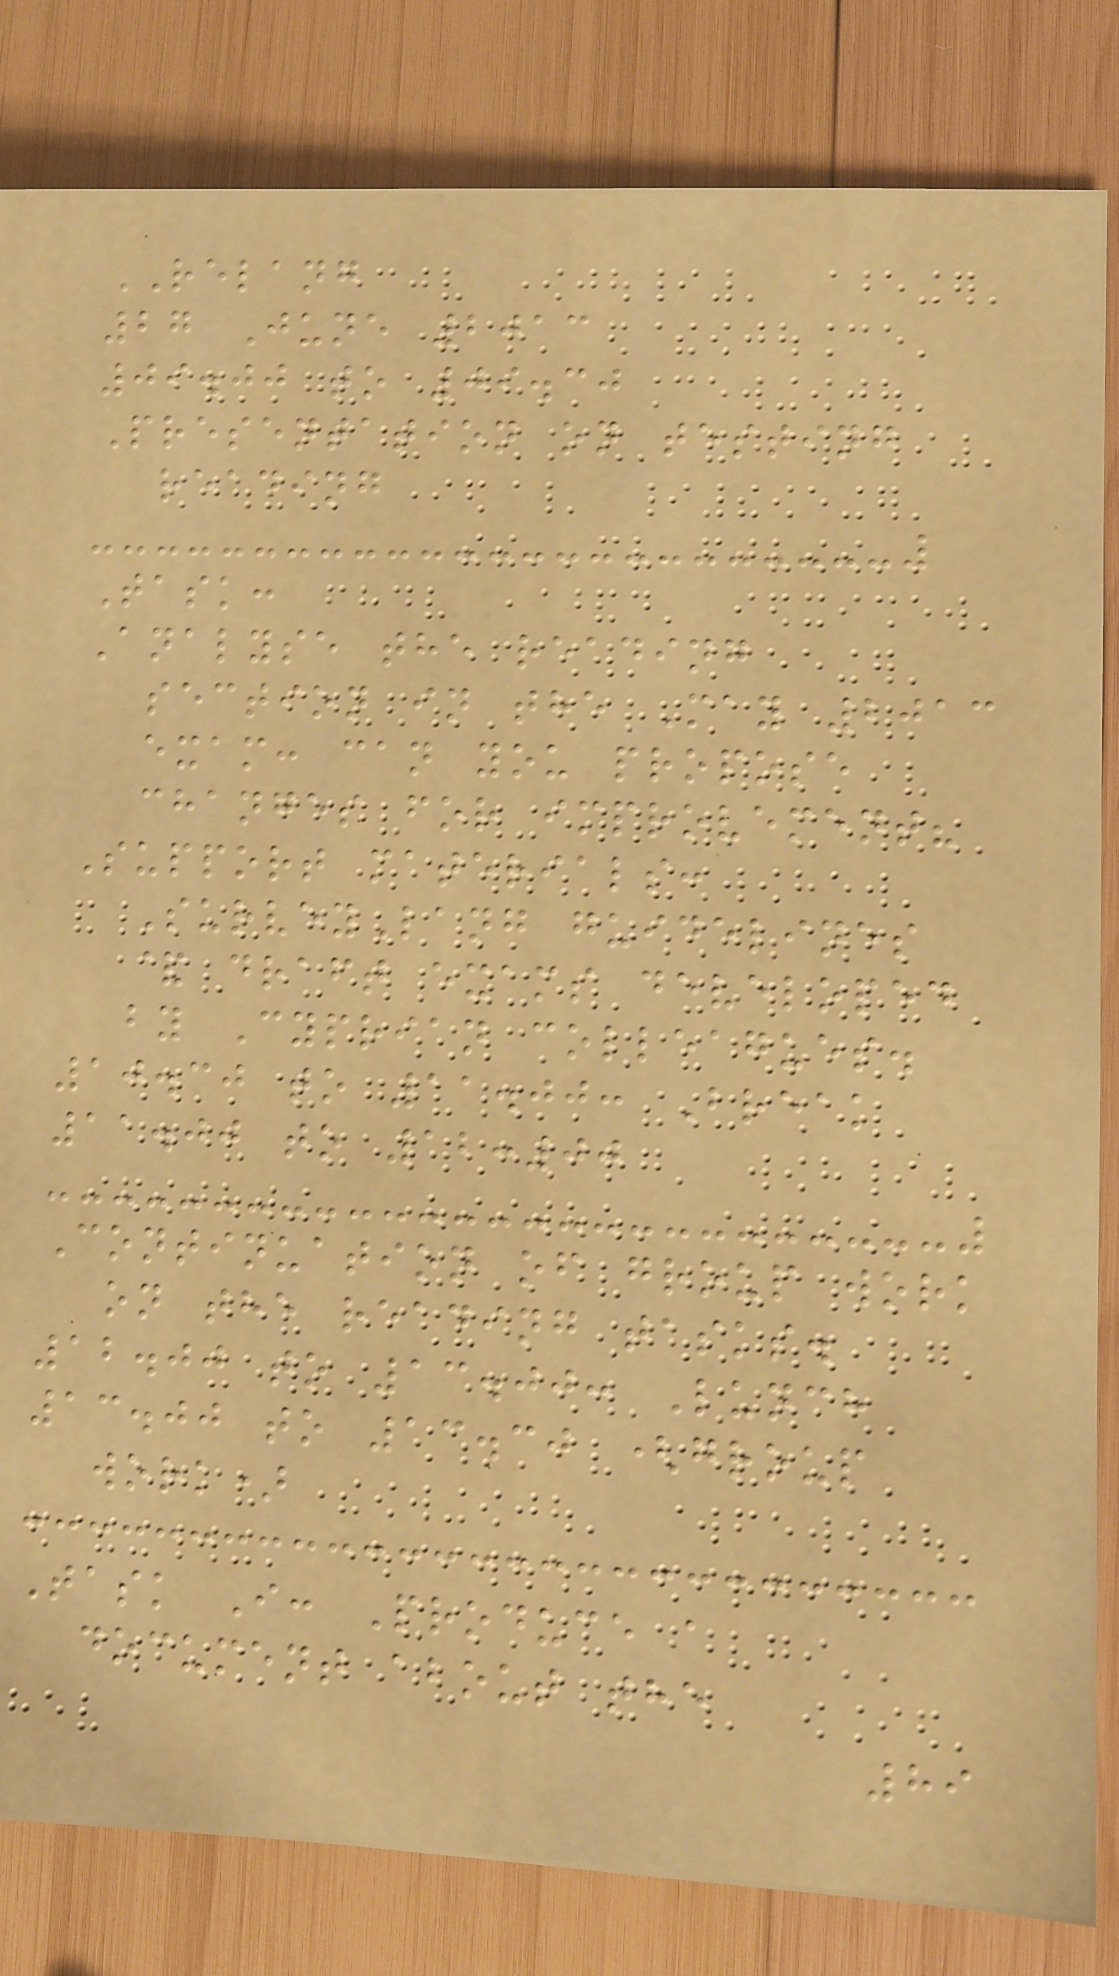RELANG
27 June 2013
09.00 to 09.30
Presentation on testing
reading
Task:
Analyse the reading
section in the May 2013
exam: can you propose
changes for improvement?
Support materials:
SurveyLang guidelines
& draft exams developed
by Cyprian colleagues.
10.30 to 11.00: Break
11.00 to 12:00
Continuation of group work
on the reading tasks.
12.00 to 13.00: Lunch
13.00 to 13.30 (group
work)
Task I: Produce a
document about the
89
